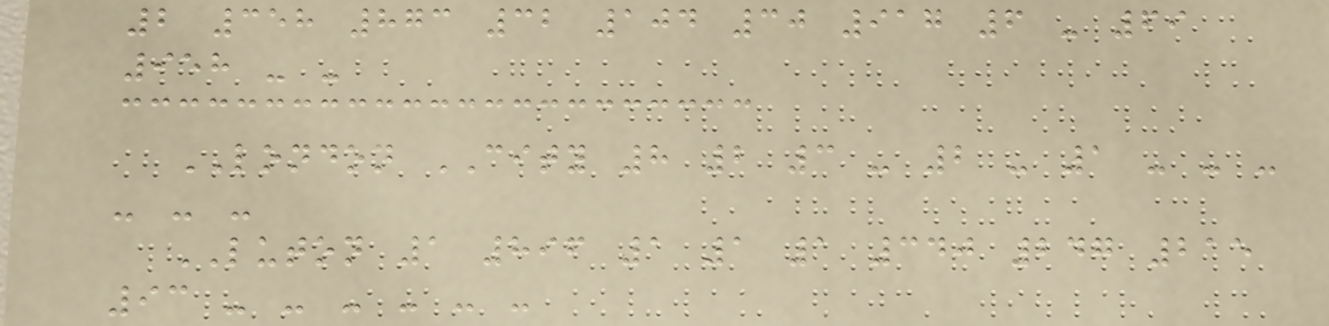2 358 873 32 104 30 917 6 - 69
958 - -
LONDON CITY 8 2 3 - 2 - 1 - - -
- - -
LUTON 1 896 1 1 1 340 247 215
93 - - - - - -
